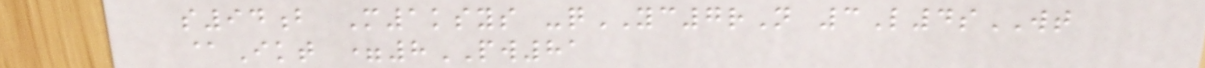s94b M1ksys -qYC7rN 3L4sWT
@Ikt =8PW81
